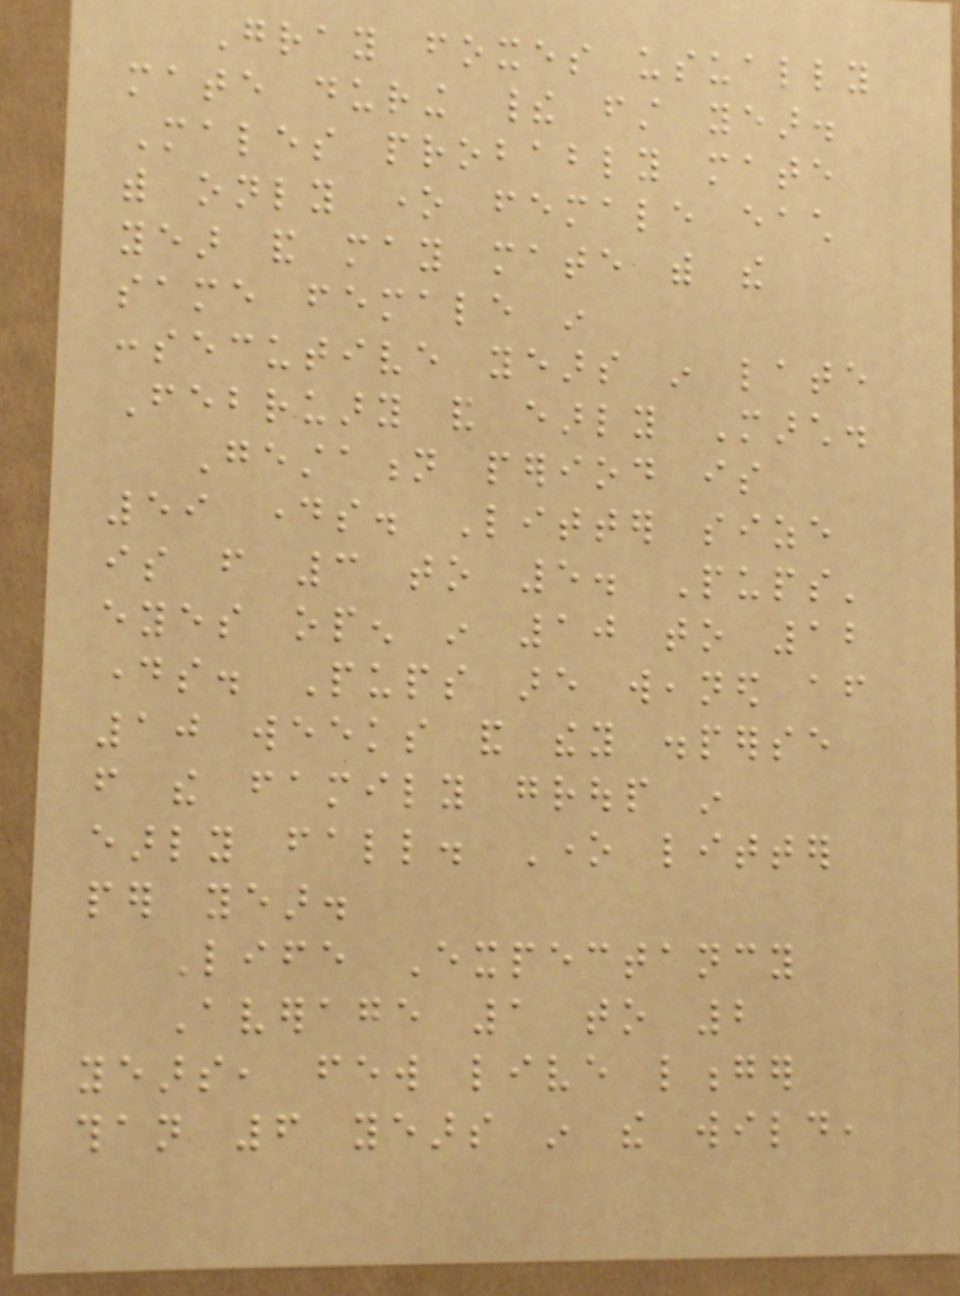Gray foxes usually
mate during their first year.
Males probably mate
with only one female each
year and may mate with the
same female in
consecutive years in late
February and early March.
Gestation period is
59 days. Litter size
is from 3 to 5. Pups'
eyes open in 10 to 12
days. Pups are weaned after
10 weeks and they disperse
from the family group in
early fall. One litter
per year.
Life Expectancy
Average 1 to 2
years, few live longer
than 6 years in the wild,
